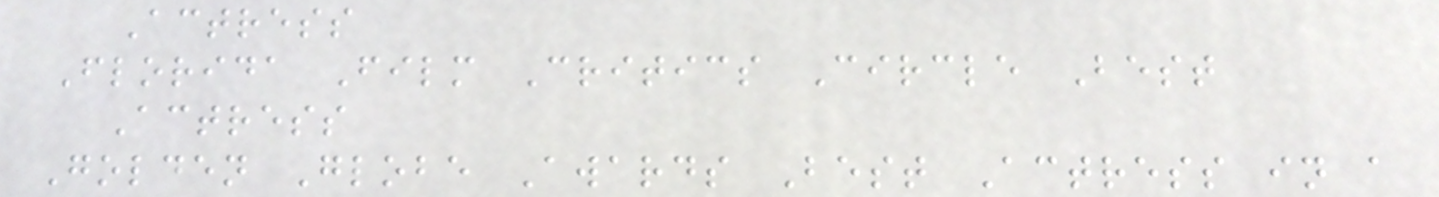Actress
Florida Film Critics Circle Best
Actress
Golden Globe Awards Best Actress in a
